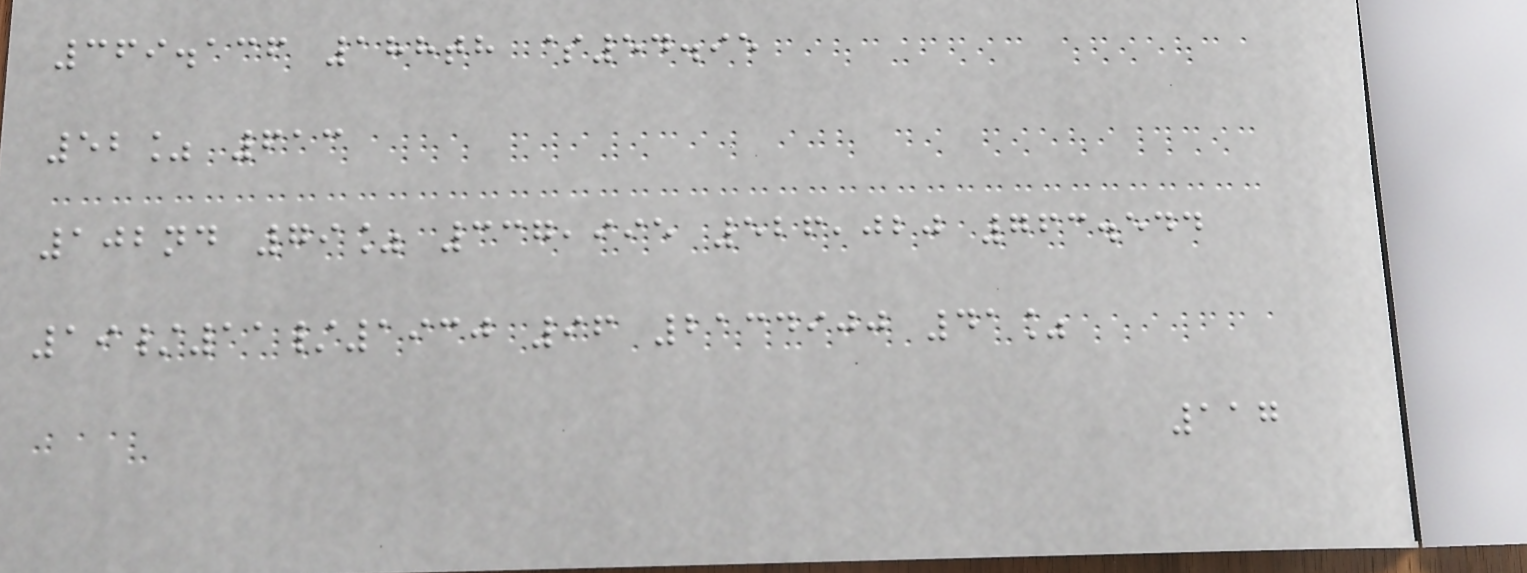369.136 188th $54.95
52% 613
102nd 79% 337,995 526,020 763.544
19/11/1930 96 2134900 41%
117
